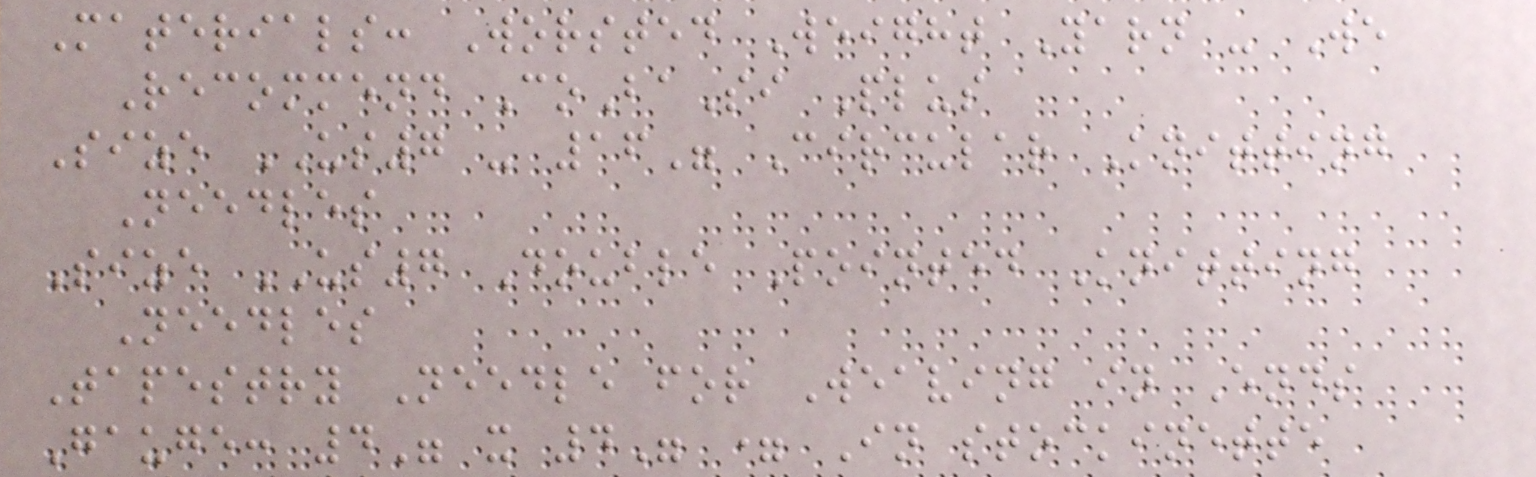Materials: Worsted Weight Yarn - We
Recommend CoBaSi Plus
Size US7 - 16" Circular Knitting
Needles
Size US7 Double Pointed Knitting
Needles
Tapestry Needle for Weaving in Ends
Gauge: 4" x 4" = In stockinette
